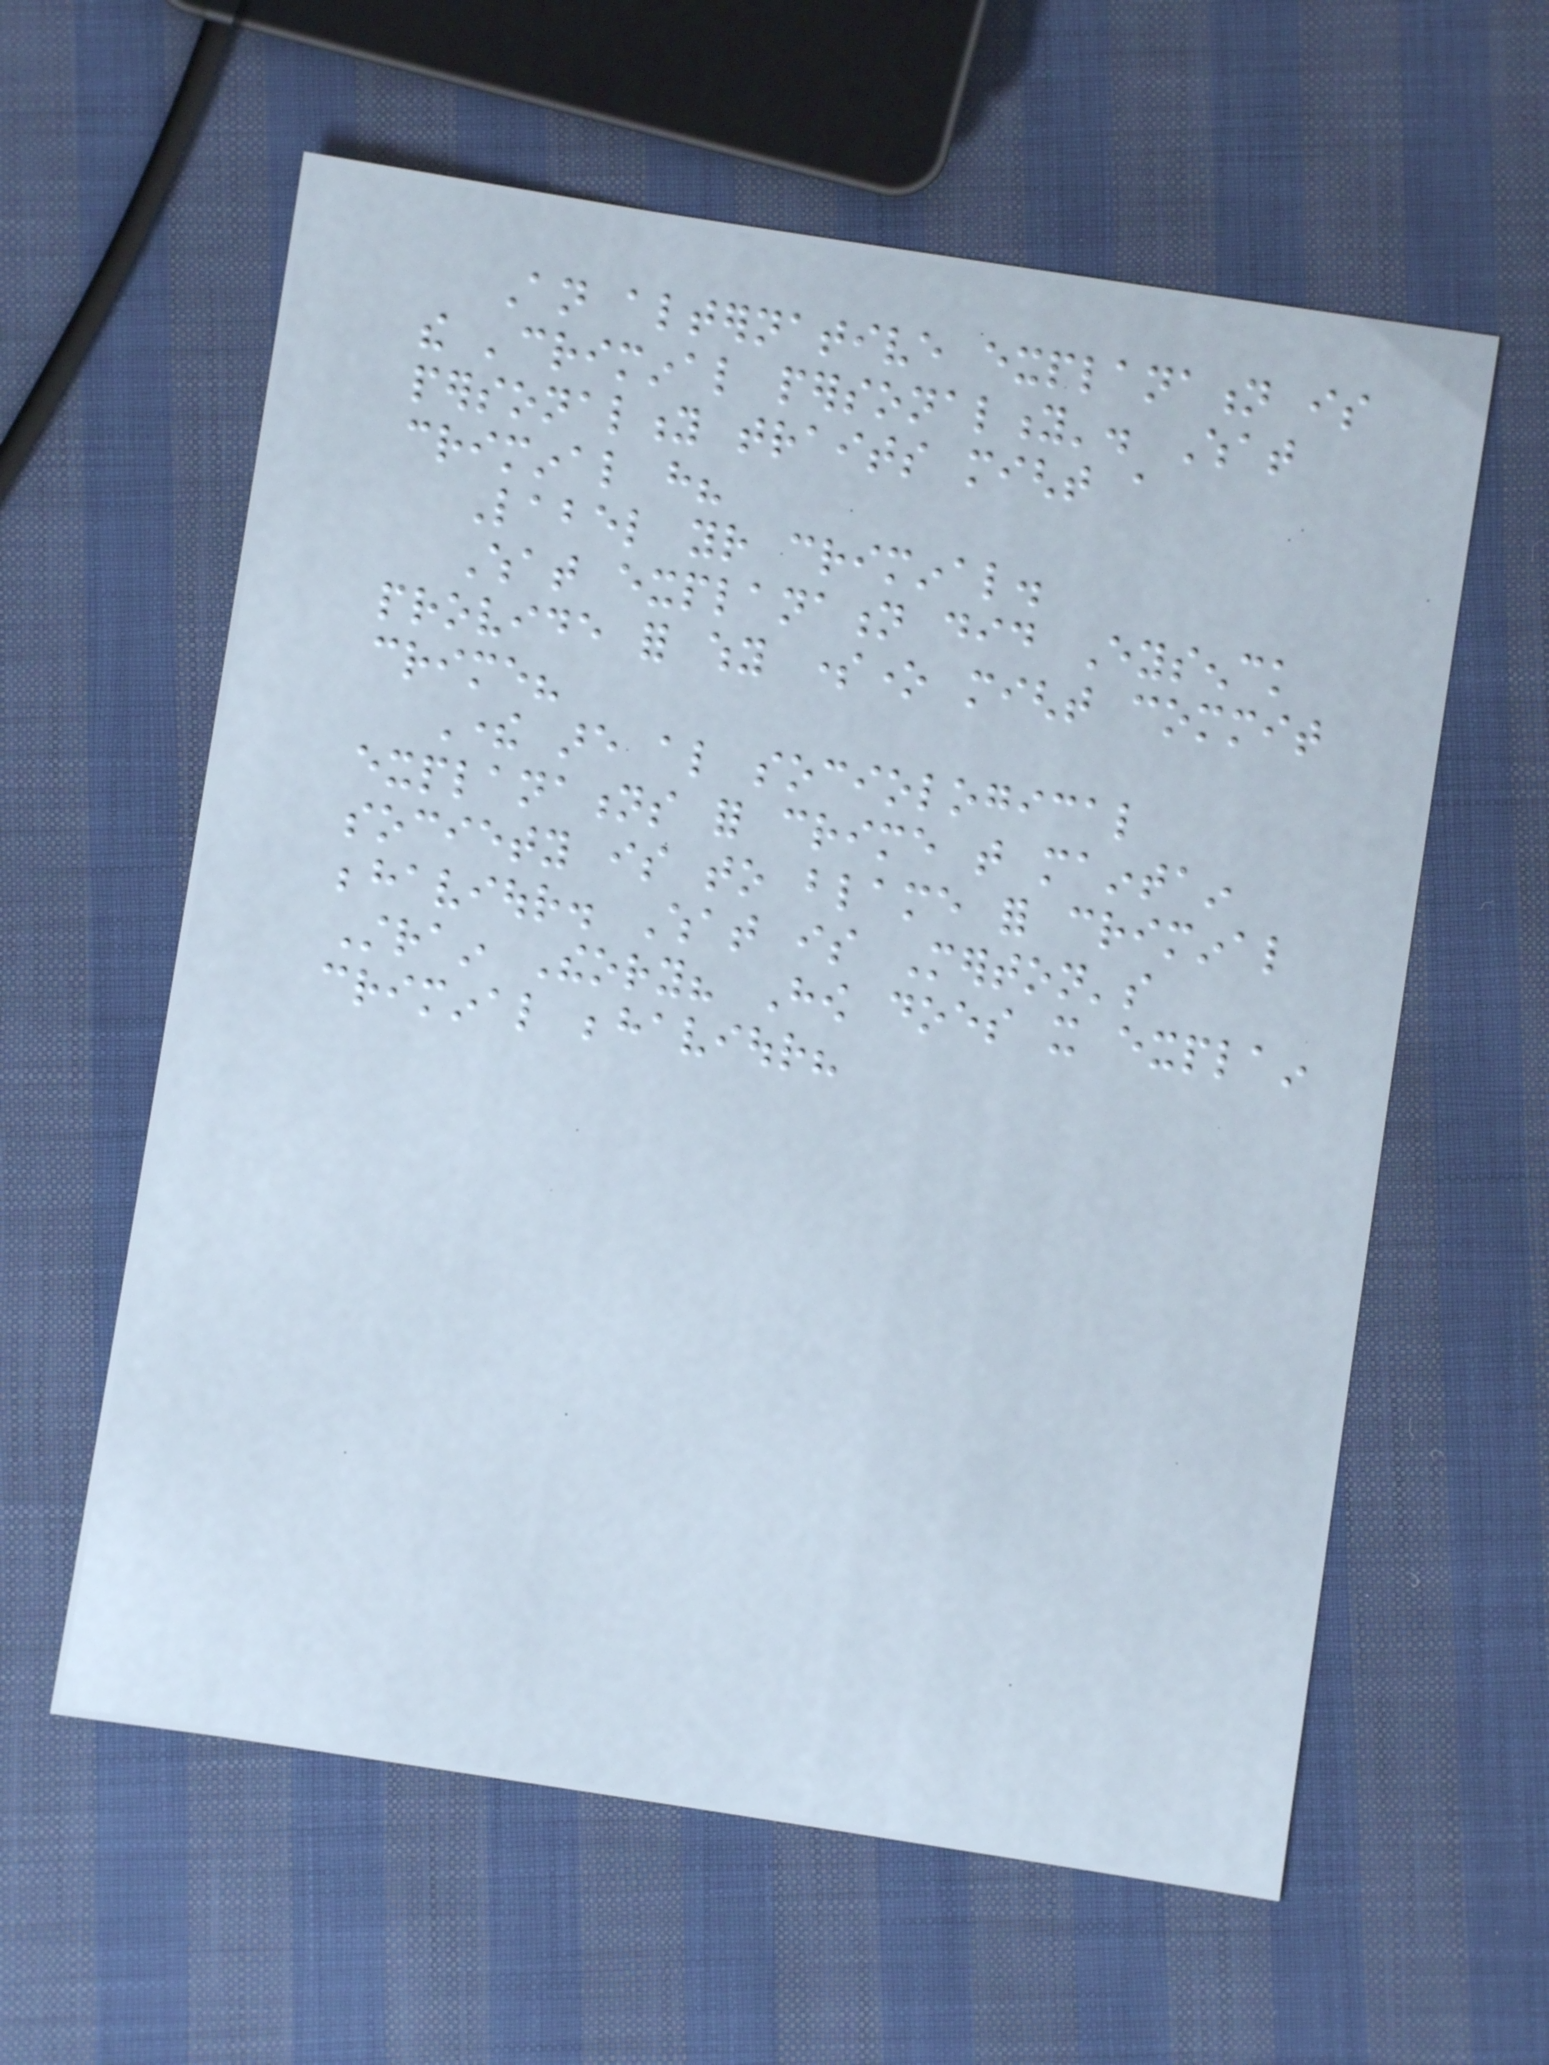An alternative explanation is
the 'criminal personality'. What
personality traits might a
criminal have?
Label your criminal.
What explanation did Eysenck
provide for why someone might commit
crime?
There are also sociological
explanations for crime that maintain
society is to blame for criminal
behaviour. What is Merton's
Strain Theory? How does it explain
criminal behaviour?
